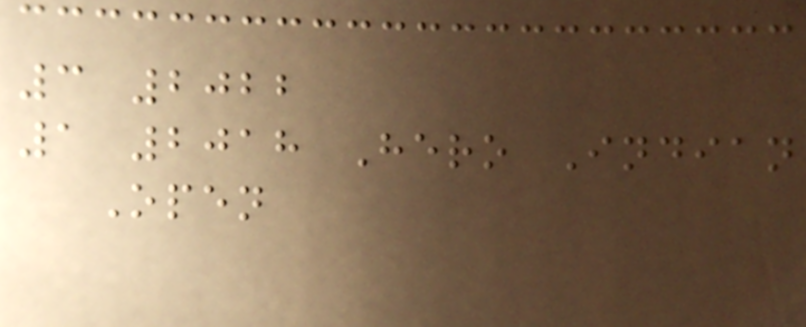3 2022
1 2018 Hero Indian
Open
